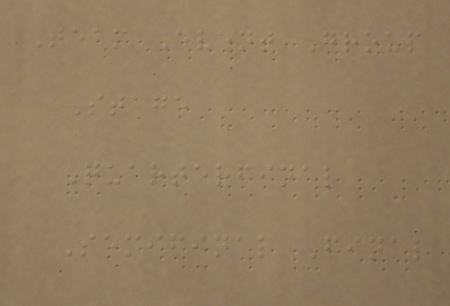Team Event Group
Stage
Quarterfinal
Semifinal Final
